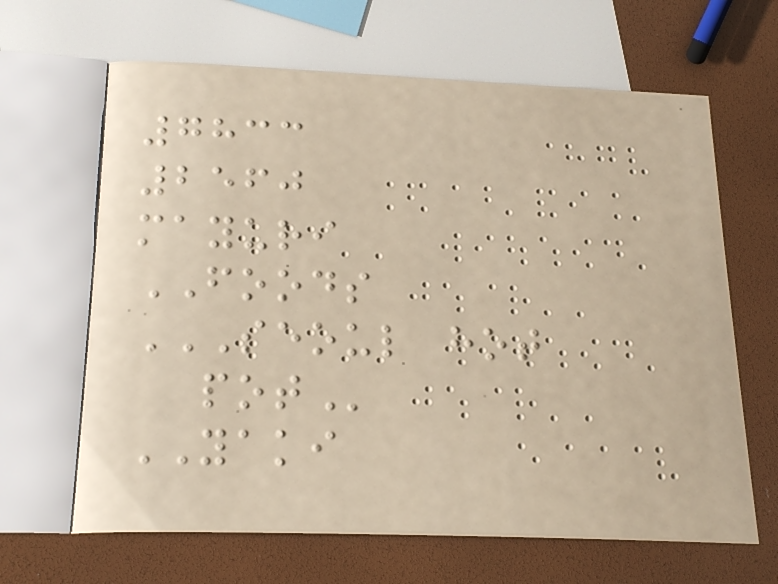7833
2560
mayuri
FOODS
SEOUL HOT
POT
YAKI
